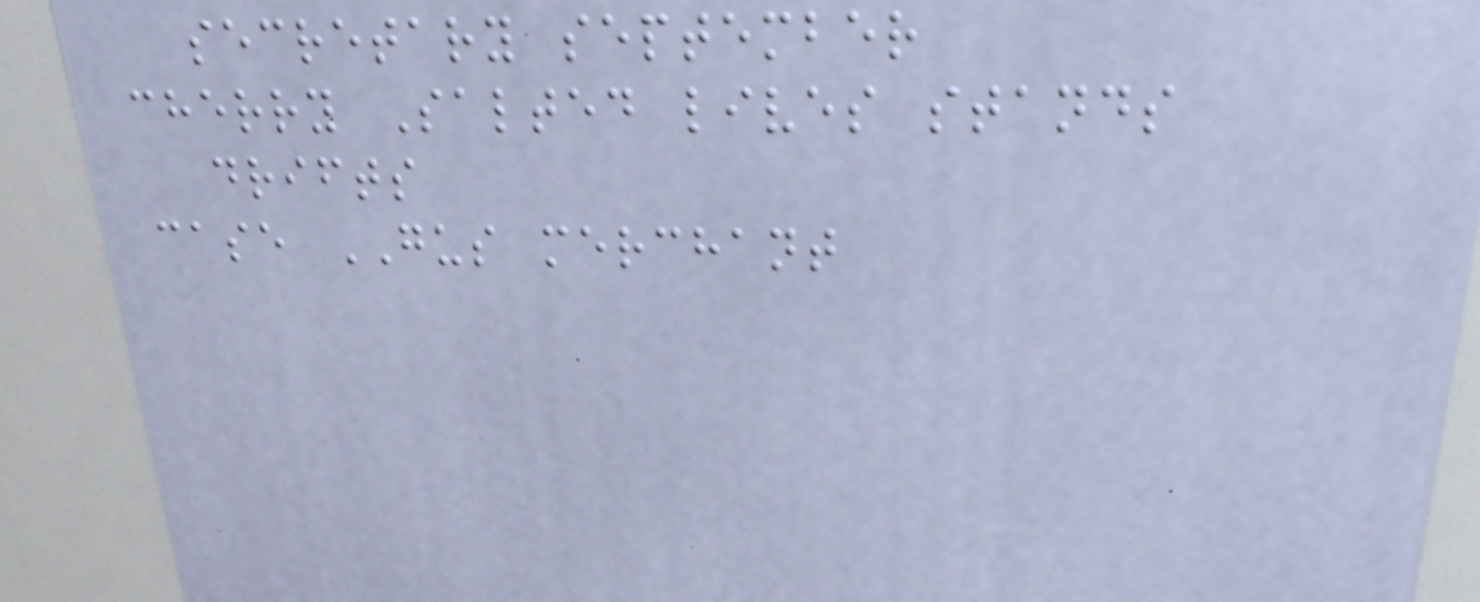secretary september
cherry Salted lives stands
drifts
case GUS merchant
